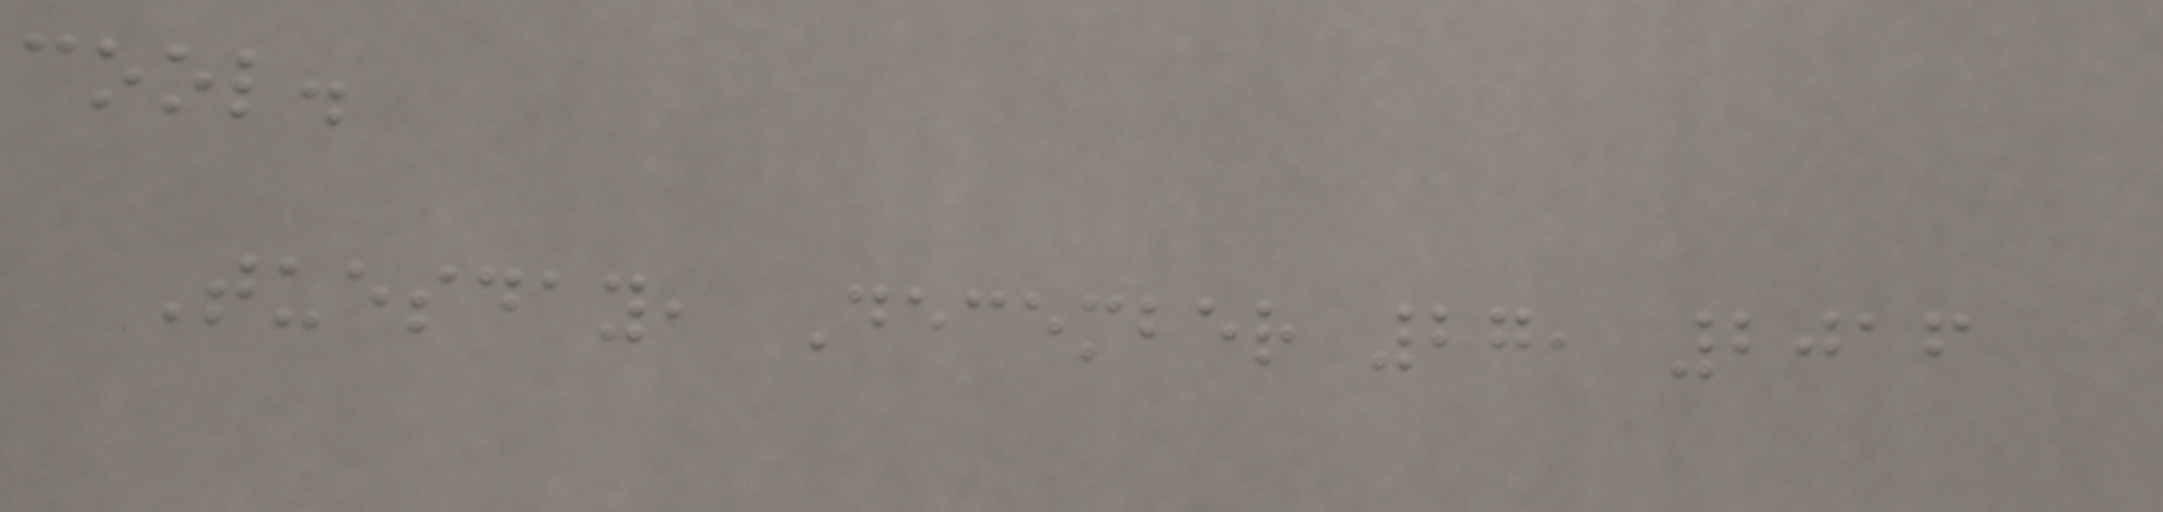cool.
Tuesday, December 27, 2016
